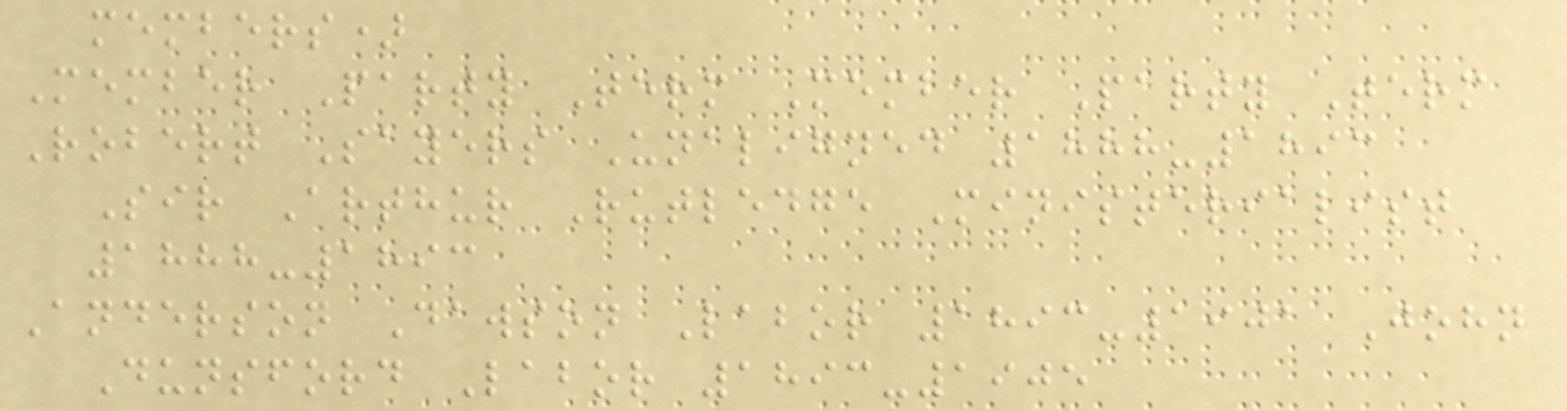members)
Member Party Term Member Party Term
Robert Sayers Unaligned 1888-1893
Sir Arthur Rutledge Ministerialist
1888-1893
Anderson Dawson Labor 1893-1901 John
Dunsford Labor 1893-1905
